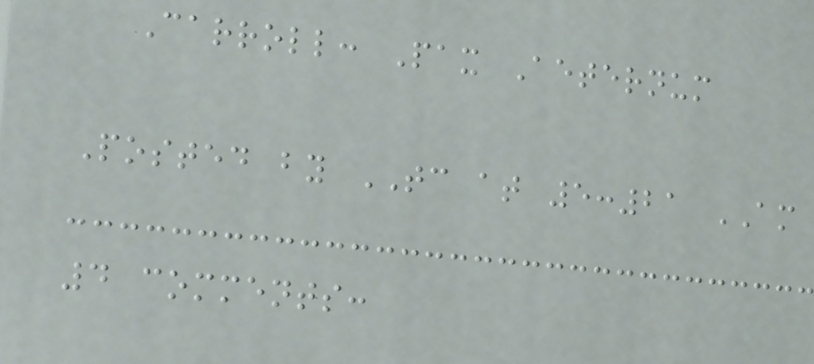Carroll: Pax Aeternum
Posted by TC at 5:21 AM
4 comments:
